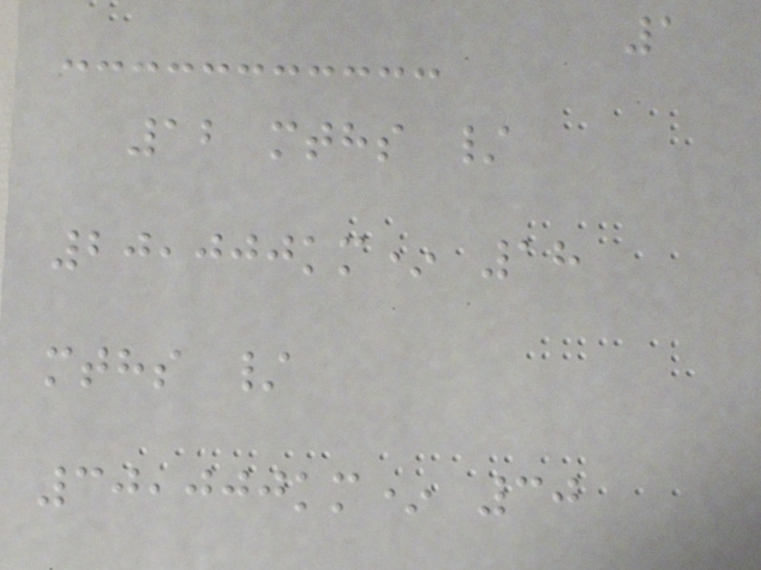1
12 mths /
20,000km* 18
mths /
30,000km* 30
